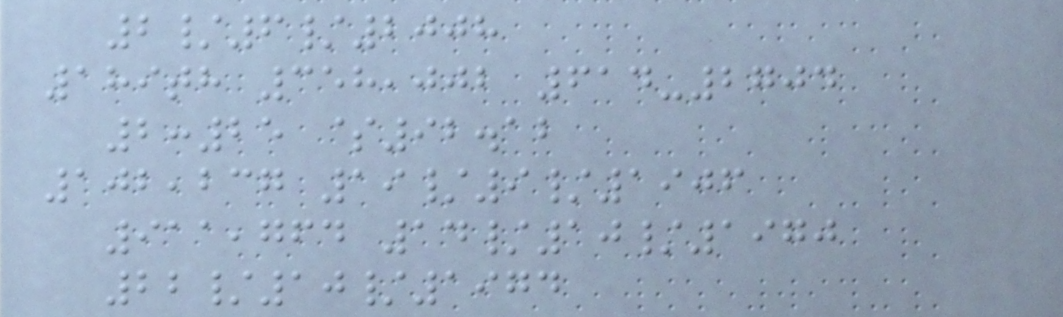2/6/2008
189th 358,002 614-2704
2:25 $92.12
102,237 19/9/1906
911,764 14/10/1970
22/10/1974
